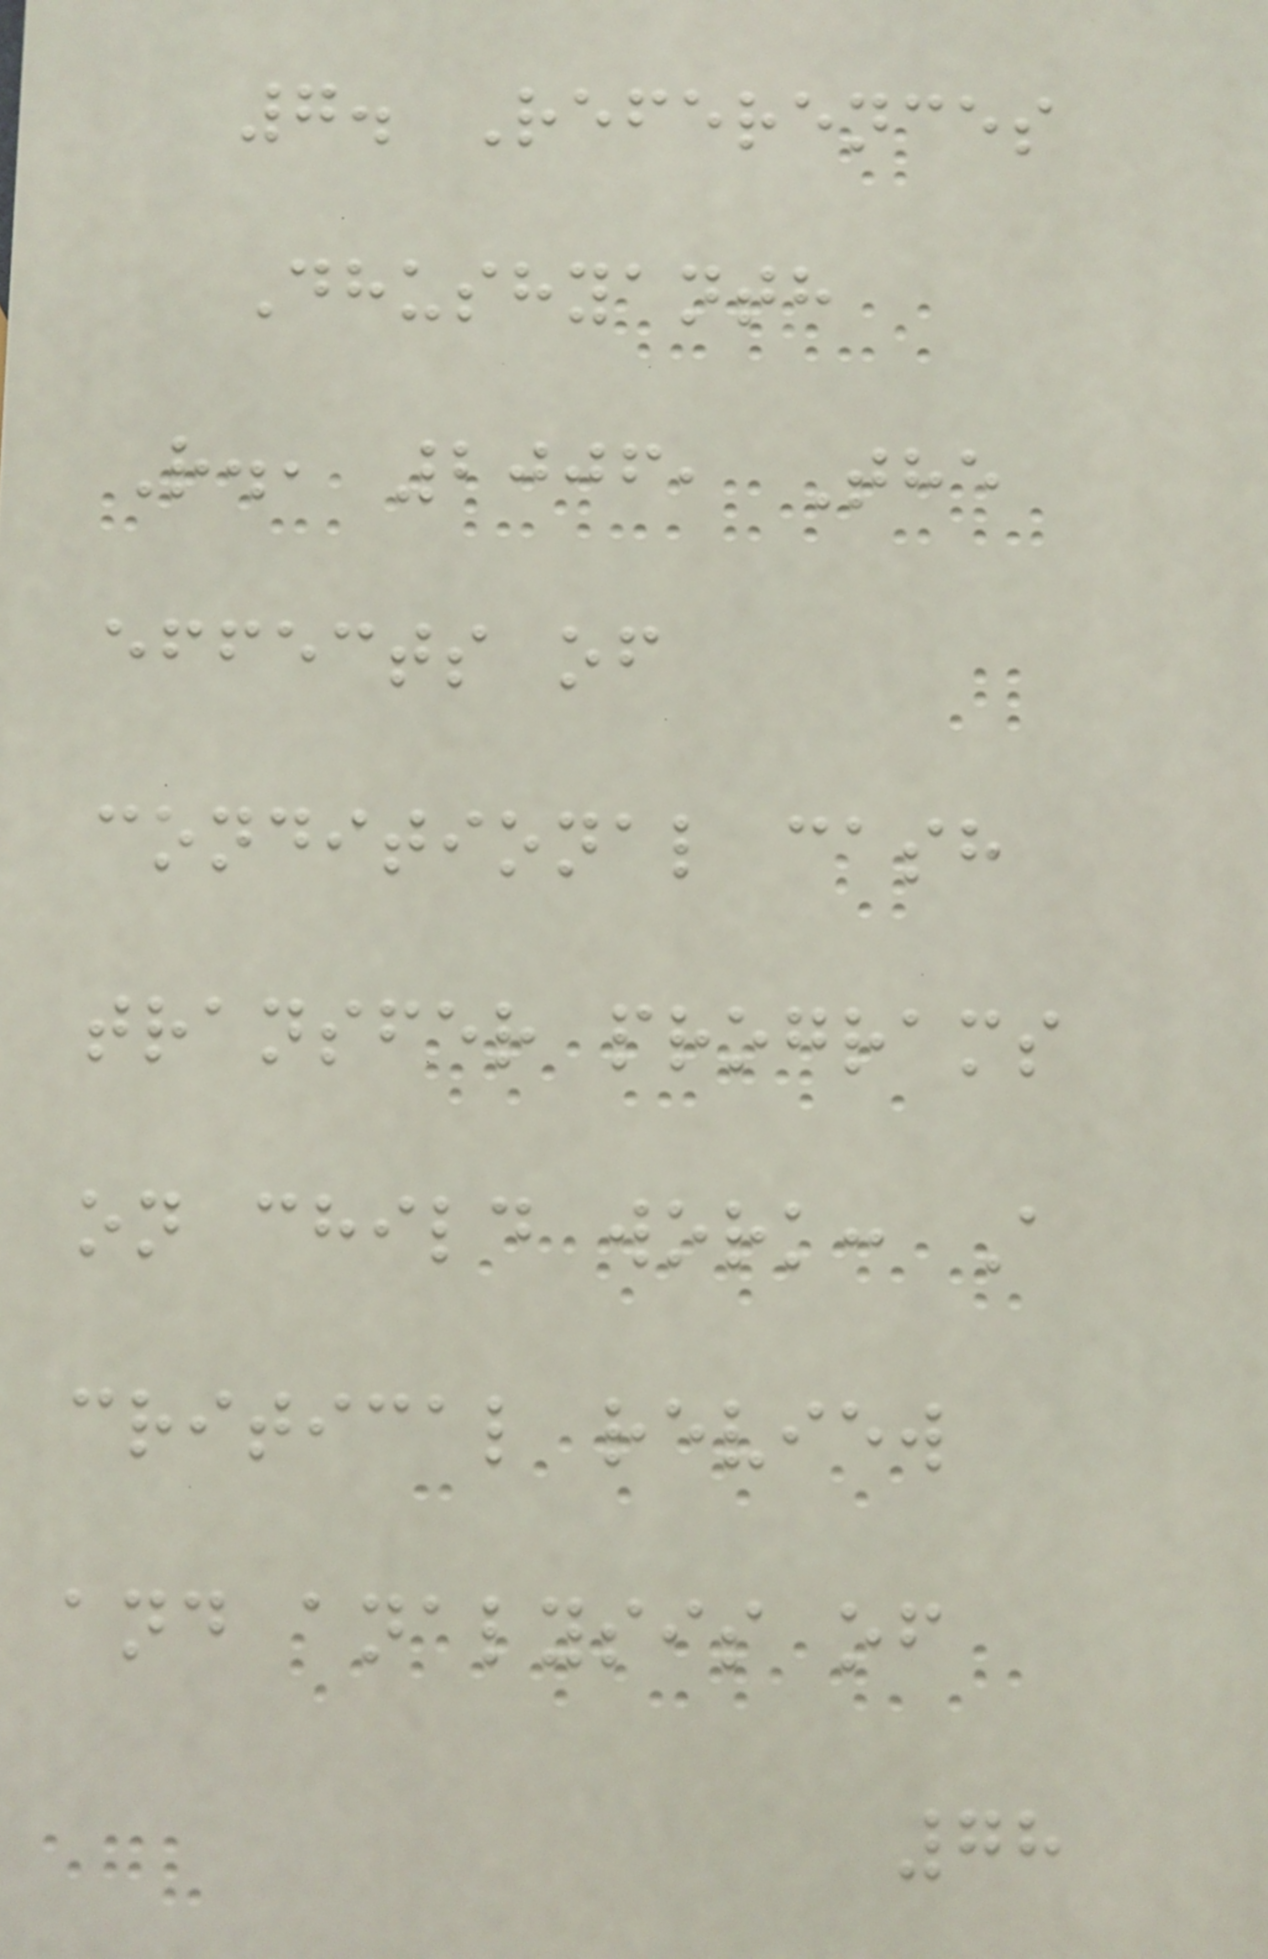7. References
Dhushyanth
R., 2006, The
effects of
conditional cash
transfer programs
on child work: A
critical review
and analysis of
78
